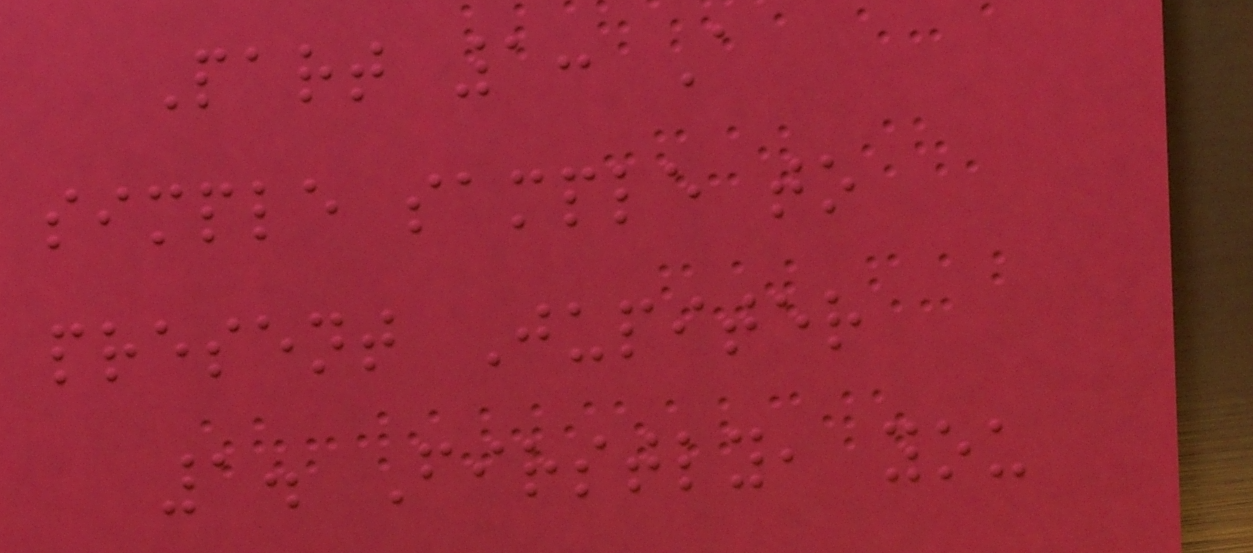Part 1: A
simple sample to
present Jupiter
1. Firstly, you
